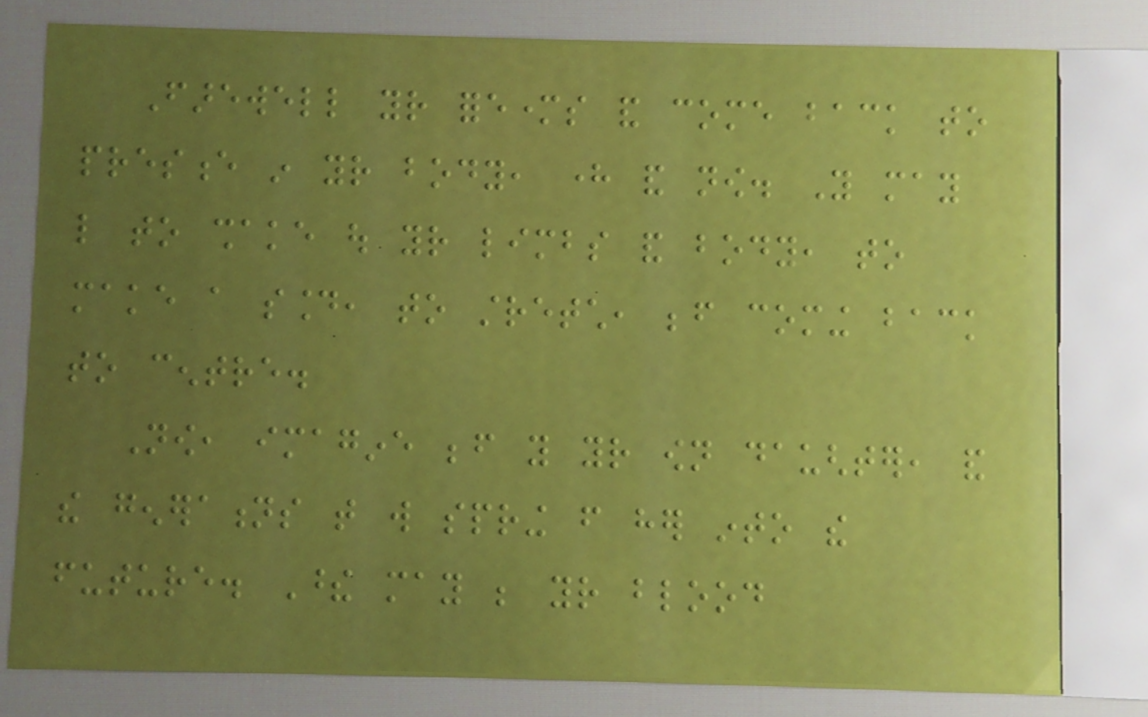Farewell your foremothers and come back to
presence in your body, here and now. You may
like to shake out your limbs and body, to
make a sound, to stretch, before coming back
to centre.
Now, imagine before you your own daughter, and
the generations that will spring from her into the
future. These may be your blood
